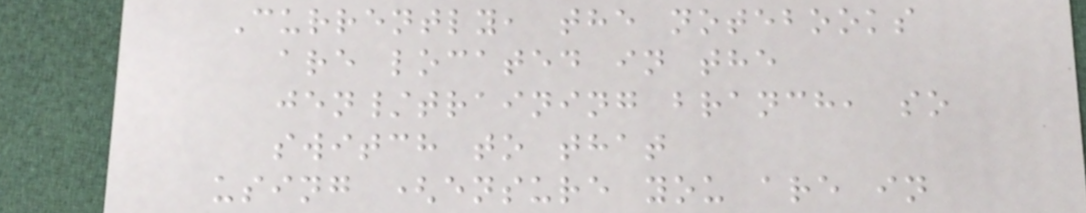Currently, the notebooks
are located in the
jen/training branch, so
switch to that
using (ensure you are in
